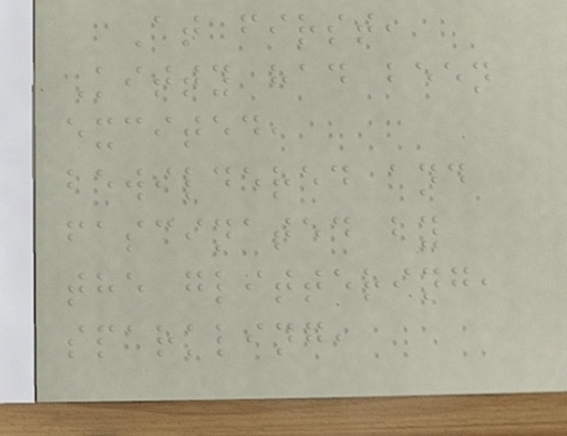At first,
Kitty had been
excited,
bewildered and
fascinated by
the glittering,
sparkling,
